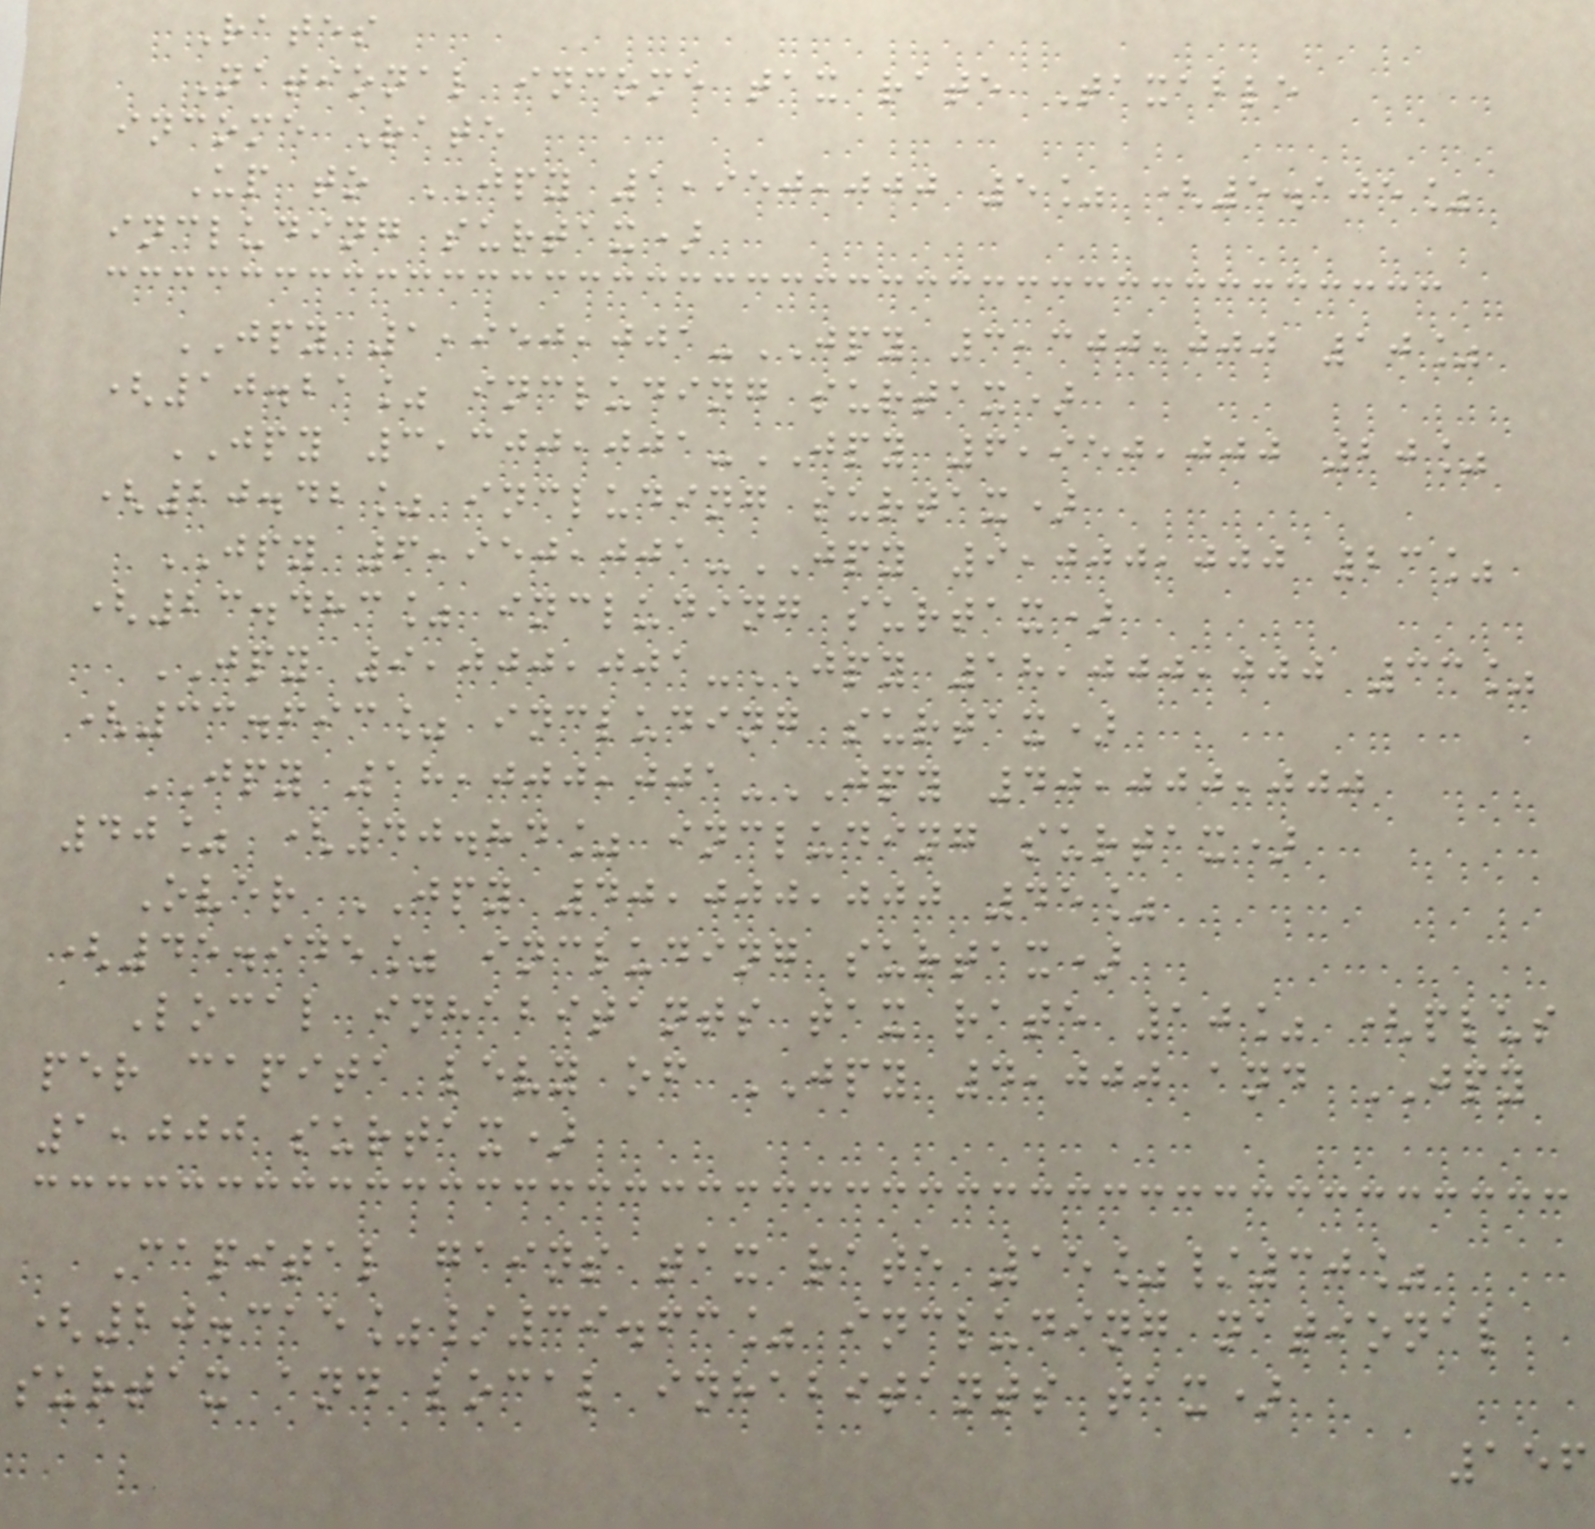Rates
National income tax rate Taxable
income Rate
Up to JPY 1,950,000 5% (5.105%
including surtax)
JPY 1,950,001-JPY 3,300,000 10%
(10.21% including surtax)
JPY 3,300,001-JPY 6,950,000 20%
(20.42% including surtax)
JPY 6,950,001-JPY 9,000,000 23%
(23.483% including surtax)
JPY 9,000,001-JPY 18,000,000 33%
(33.693% including surtax)
JPY 18,000,001-JPY 40,000,000
40% (40.84% including surtax)
Over JPY 40,000,000 45%
(45.945% including surtax)
Local inhabitants tax rate 10% (plus
per capita levy of JPY 4,000 and JPY
1,000 surtax)
Capital gains tax rate 15%/30%
(20.315%/39.63% including national
surtax and local inhabitants tax)
156
